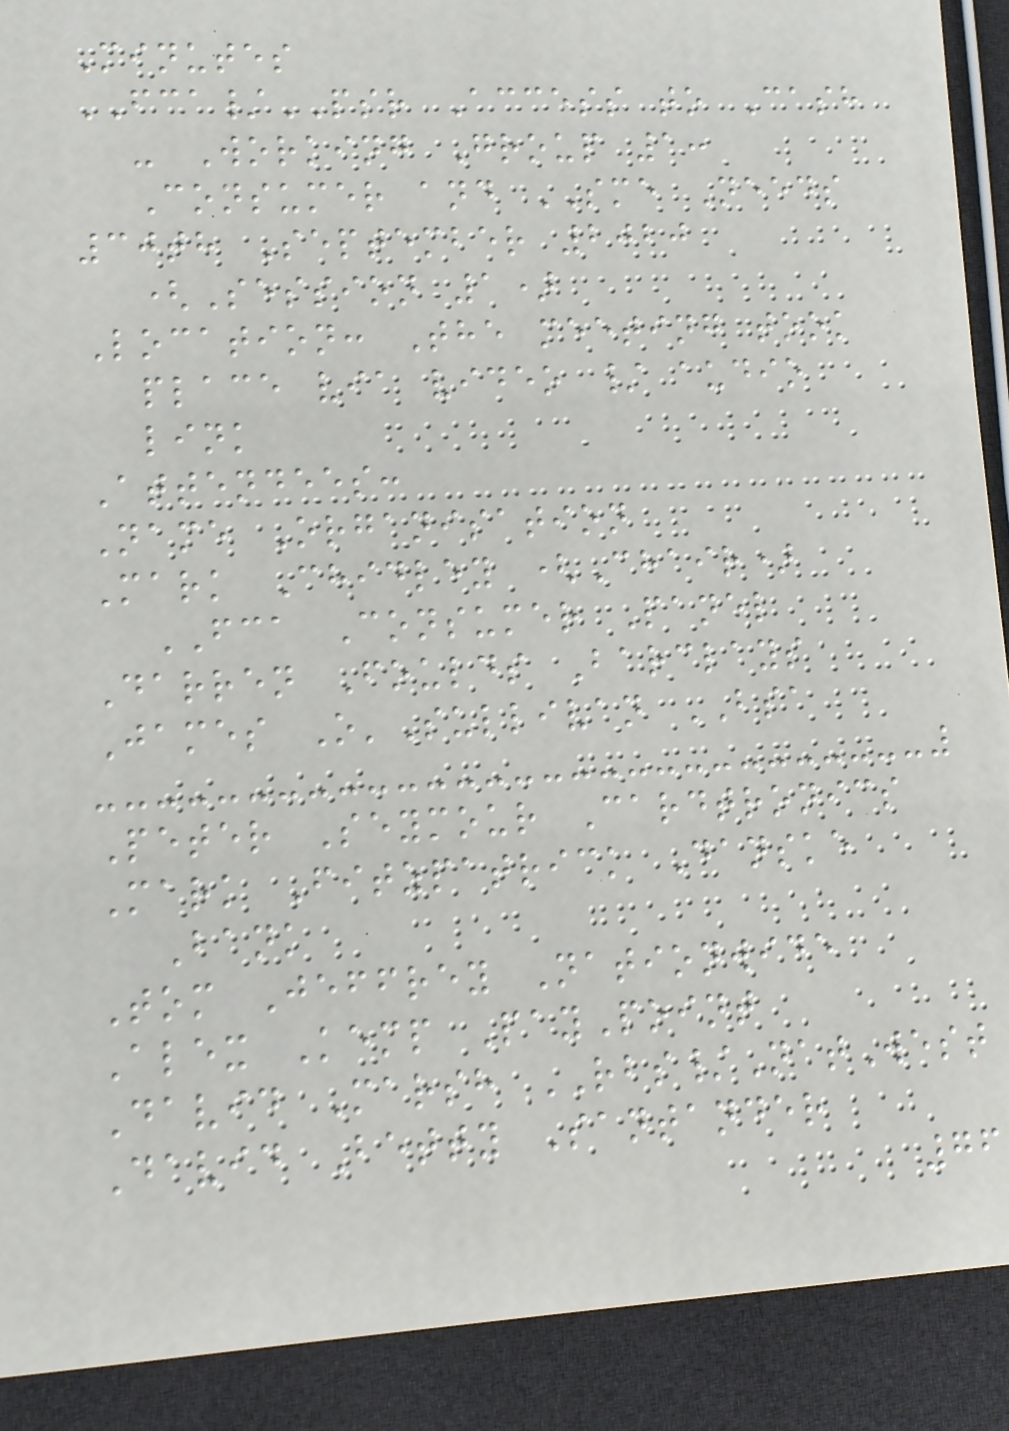Minutes
FCA/PSR Access to Cash
- Working Group 1:
Consumer and SME Needs
30th September 2020
(Session 1)
Location: The meeting took
place via video / audio
link
Attendees:
Name Organisation
Mark Chidley (Chair)
FCA Consumer Panel
Darren Foulds Barclays
James O'Sullivan BSA
Peter Seymour Cardtronics
Mark Fitzpatrick Danske
Bank
Tom Jeffrey Nationwide
Alex Kemp PayPoint
David Marsh RBS/NatWest
David Betty Santander
76
